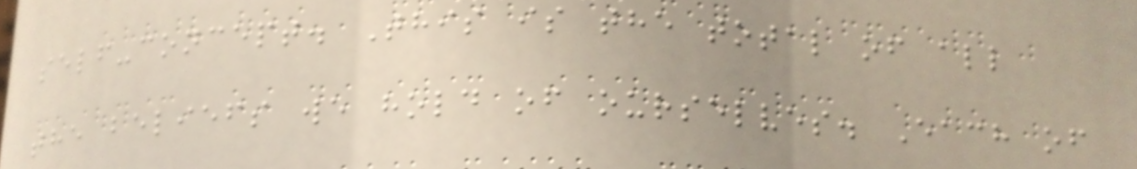self-concept. This is the total of all
the beliefs we hold of ourselves. Each of
